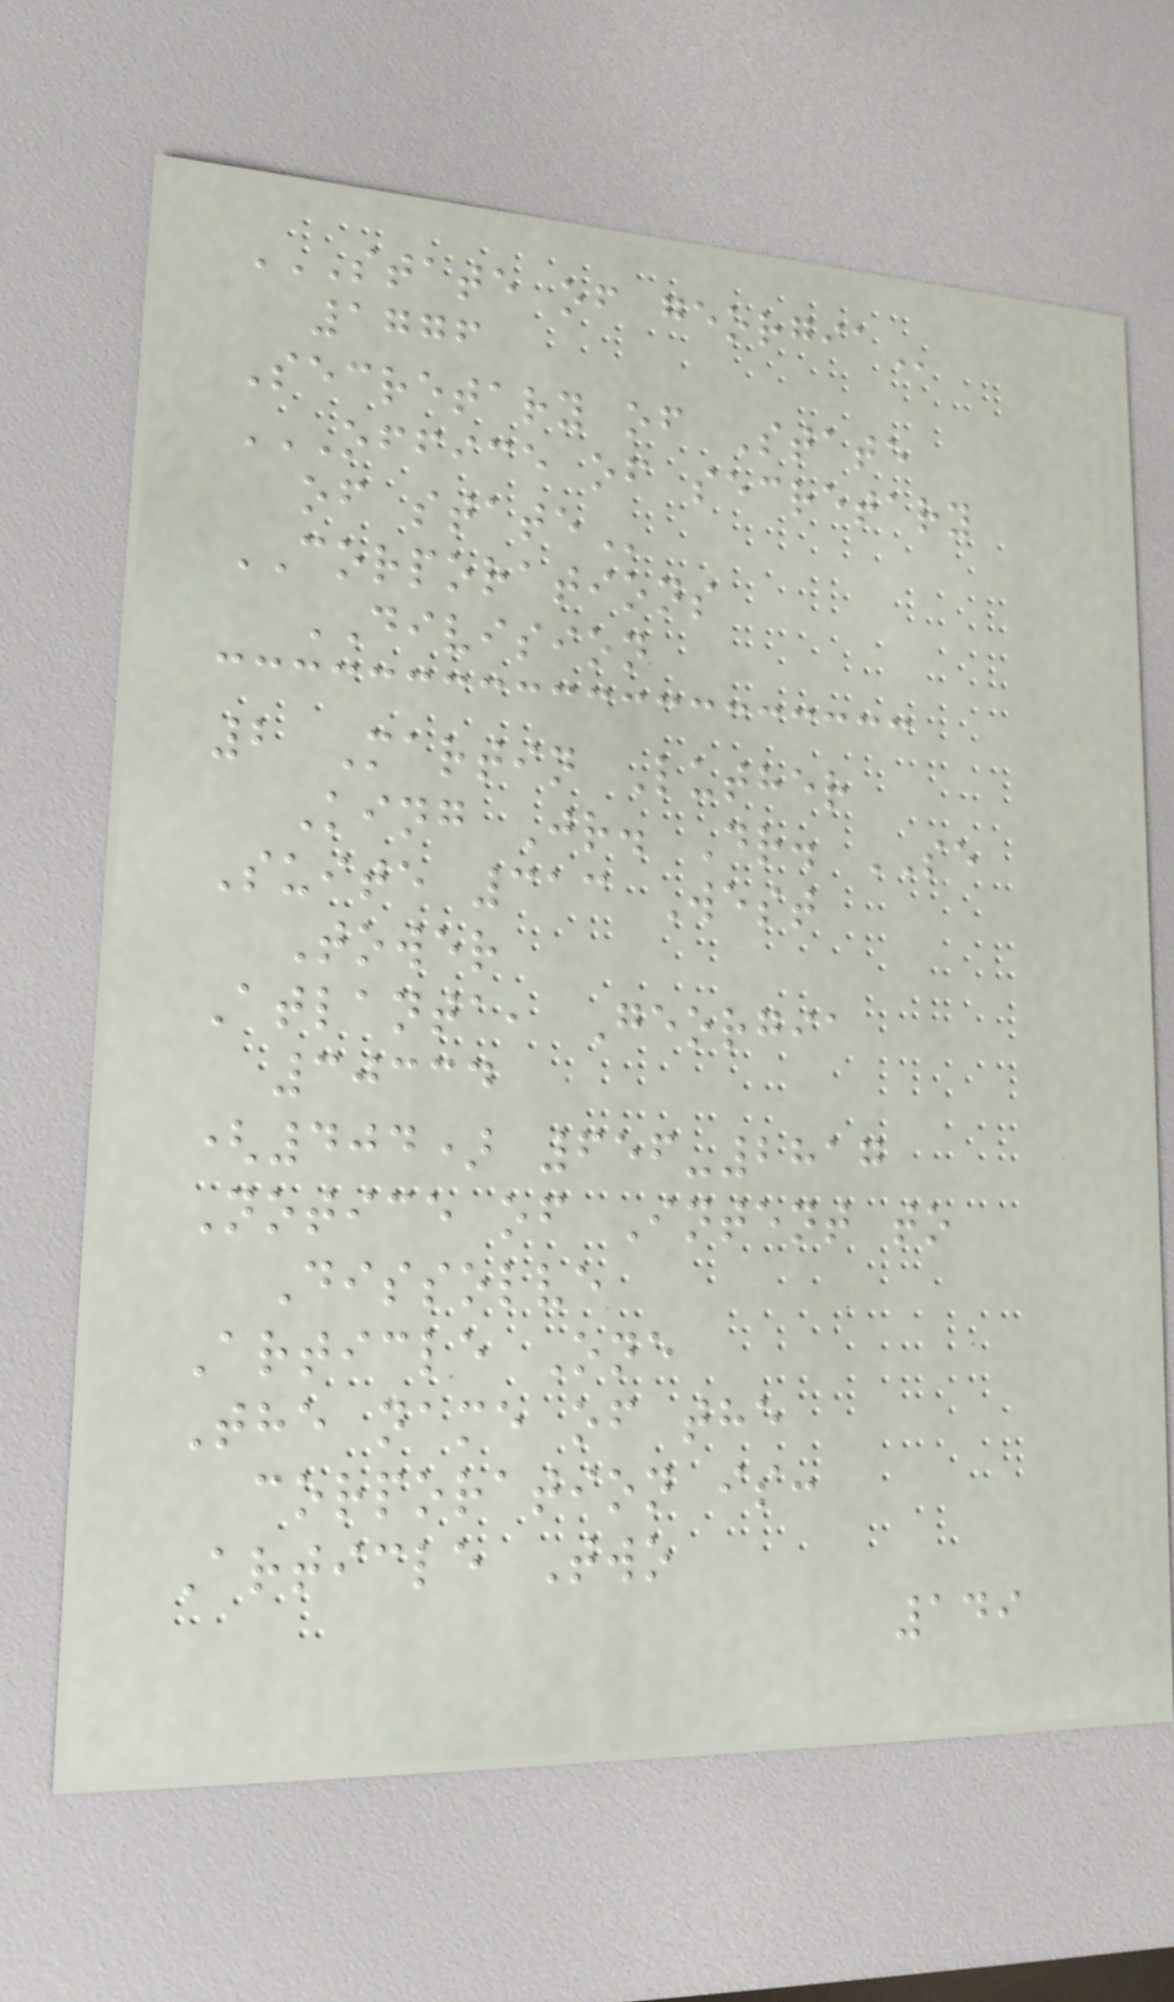STATE OF GEORGIA
1776
Secretary of State
OFFICE OF SECRETARY
OF STATE
CORPORATIONS
DIVISION
2 Martin Luther
King Jr. Dr. SE
Suite 313 West
Tower
Atlanta, Georgia
30334
(404) 656-2817
Notice of Intent to
Dissolve
Article One
The name of the
corporation is:
Article Two
149
